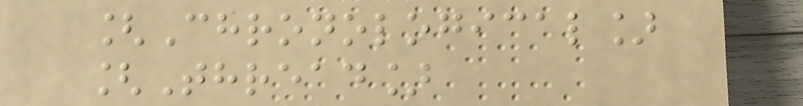[Chronological]
[Thread]
